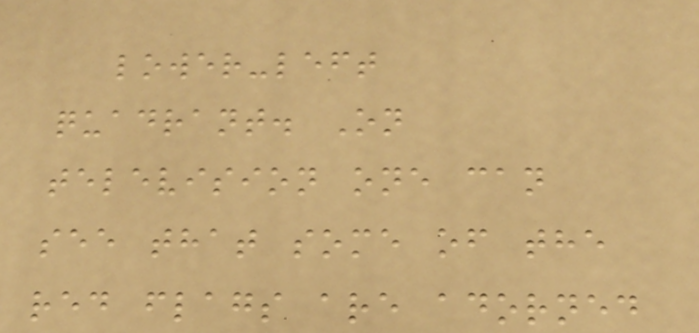lower-left
quadrant. On
television one can
see that some of the
red flags are adorned
